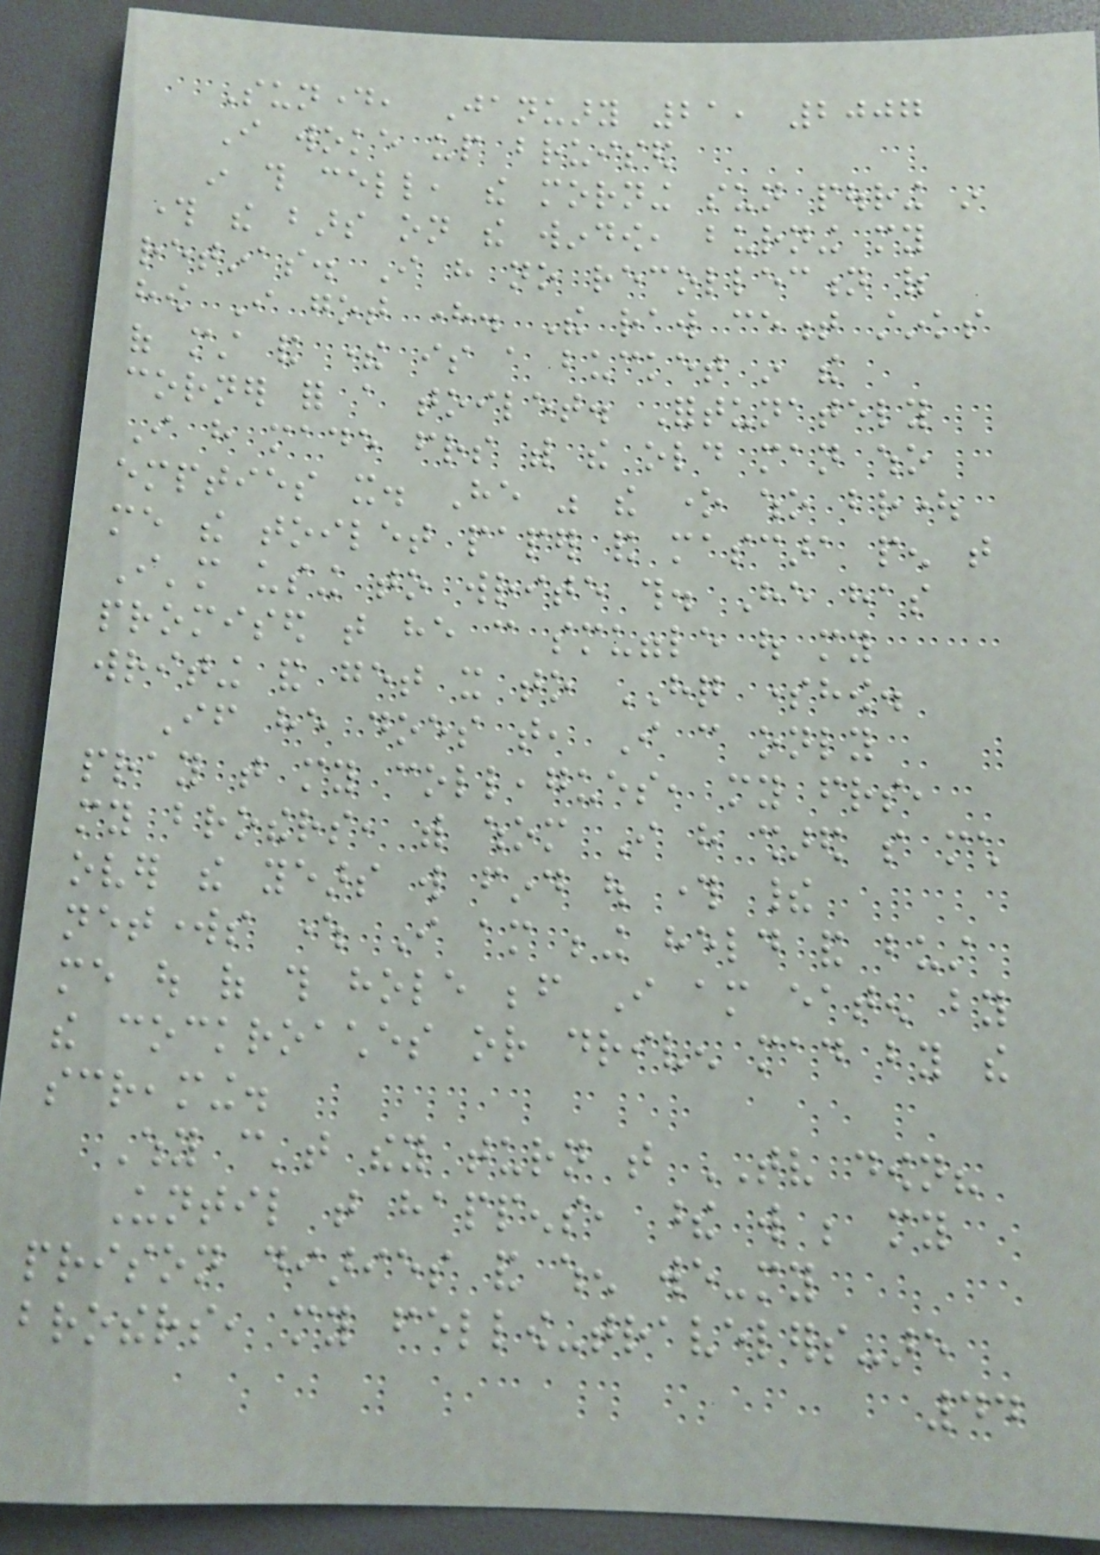Sunday, January 21, 2007
I woke up bruised
in this cell, the morning sun pouring in
through the bars on the window, burning my
retinas. I have no recollection of
how I got here. The raw cement stinks
of must and there is a bucket in the
corner for a toilet. Fortunately
I have made friends with the old man who
empties it. He was the one who brought
me the toilet paper and mascara pen that
I'm using to write this. He has
promised that he can smuggle out my
writing and get it to HQ somehow.
If he does that, I can only
pray that my colleagues, my friends,
my brothers, with whom I have shared so much
over the years will find out through their
networks where I am being held and bust
me out of this hole before I am eaten by
the cockroaches or driven mad by the
screaming.
Why can't they turn that TV down?
Until that happens, these will be my
prison diaries and when we-my
brothers, my fellow-travelers-are
44
